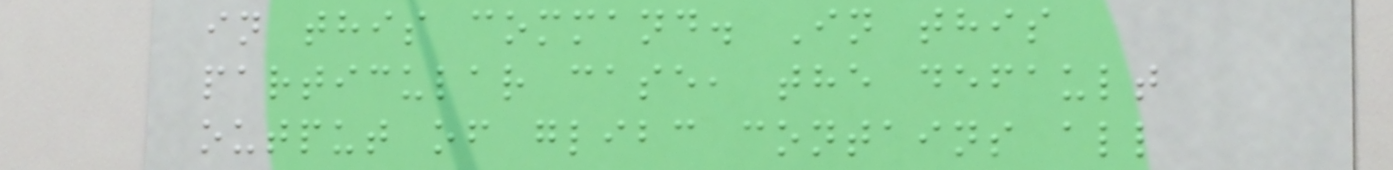in this command. In this
particular case, the default
output of glibc contains all
